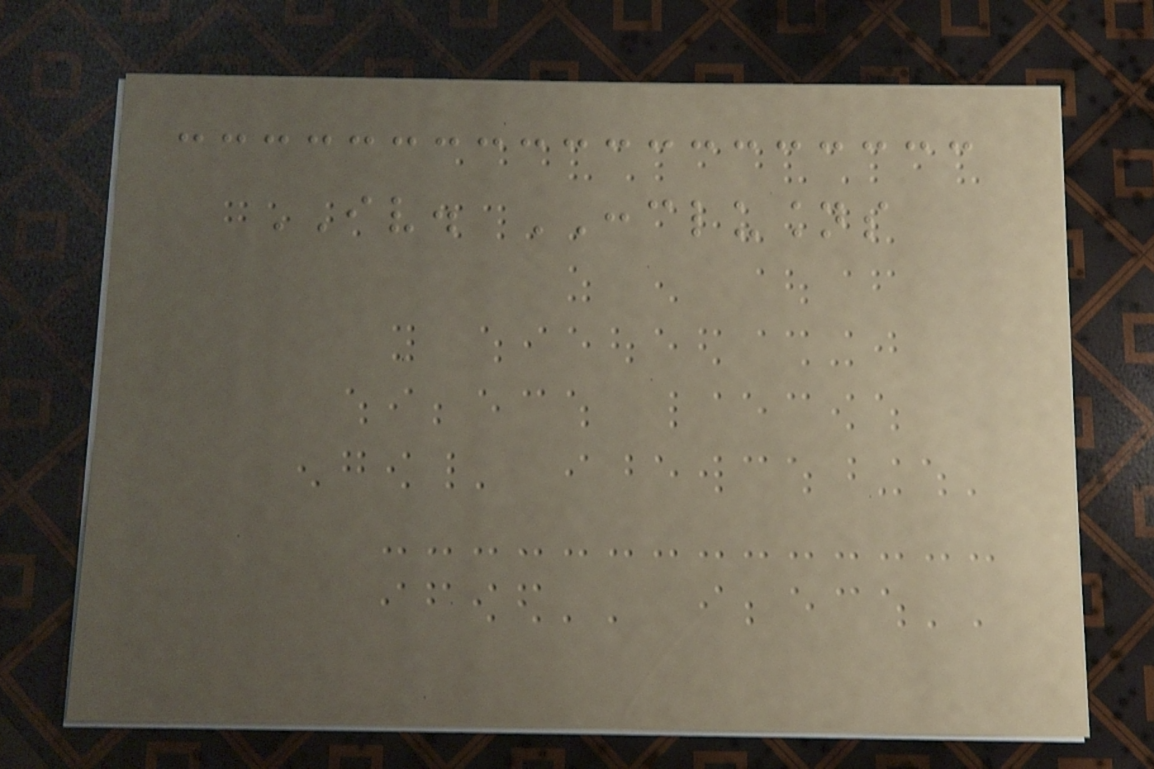IV. CONCLUSIONS
